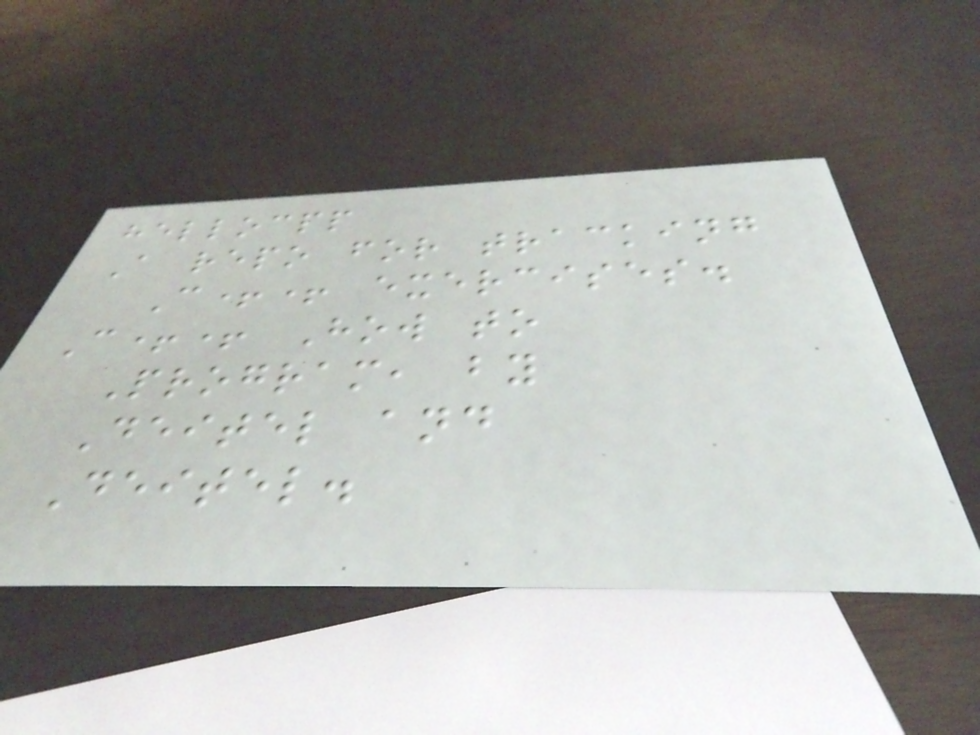hellocpp
A repo for tracking
C++ exercises.
C++ How to
Program, by
Deitel and
Deitel.
